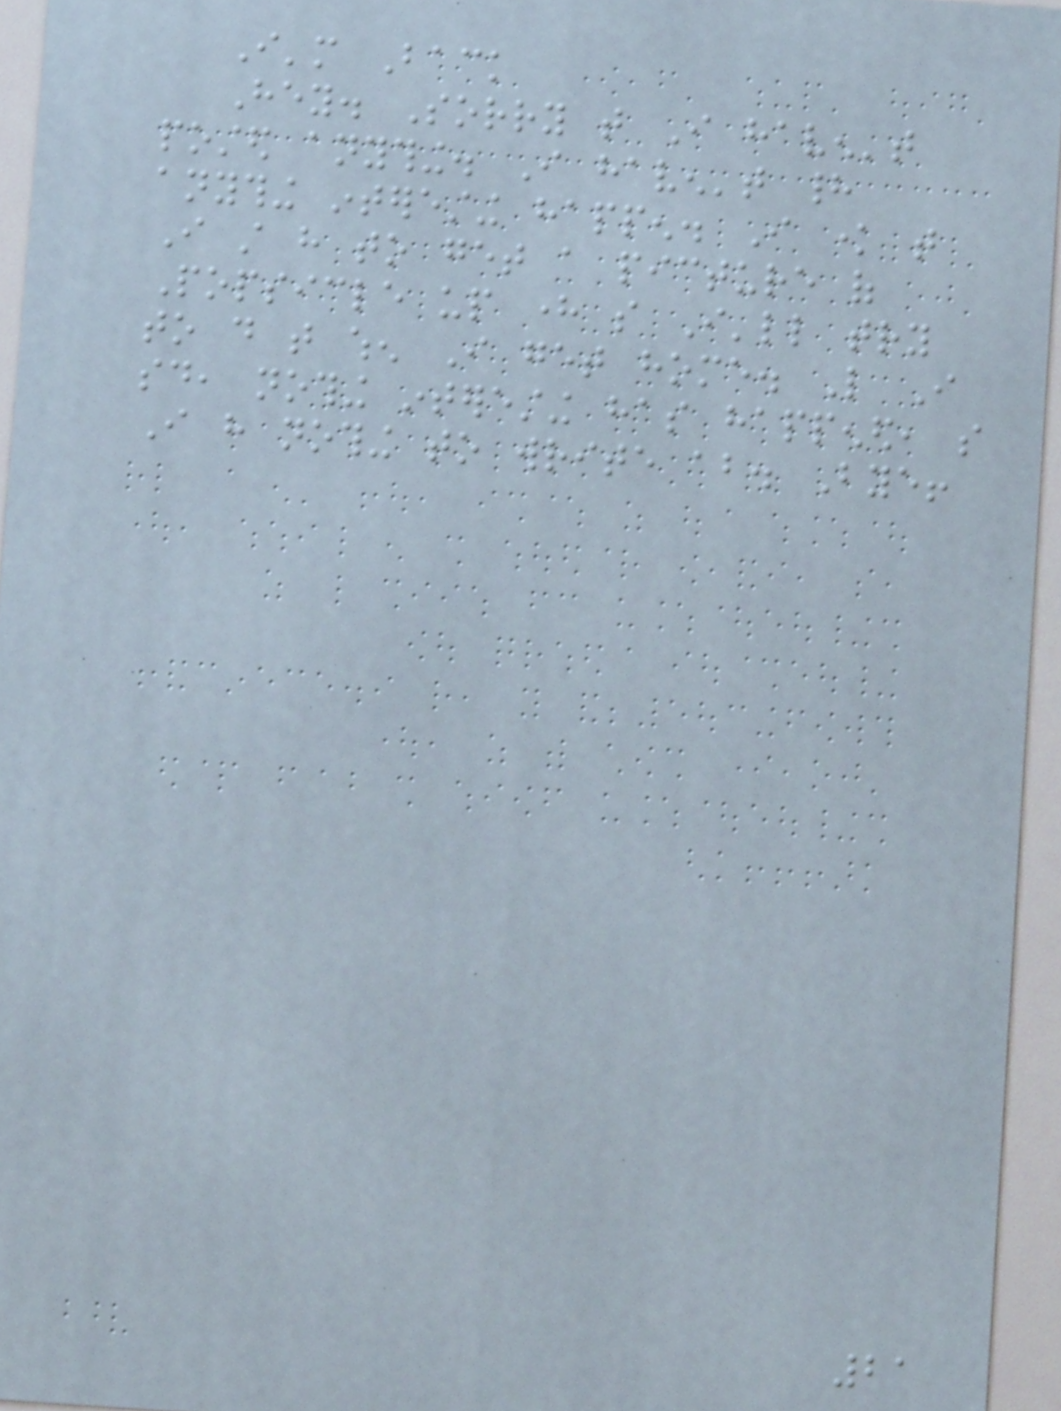I'm Back
Hey. Sorry that I haven't
posted anything. I haven't had
anything interesting happen. I know that
I still have to get a picture of
Popsicle up here so I'll try
to do that when I get home. Like I
said, nothing interesting has happened, so
I have nothing to write about. Bye!
21
